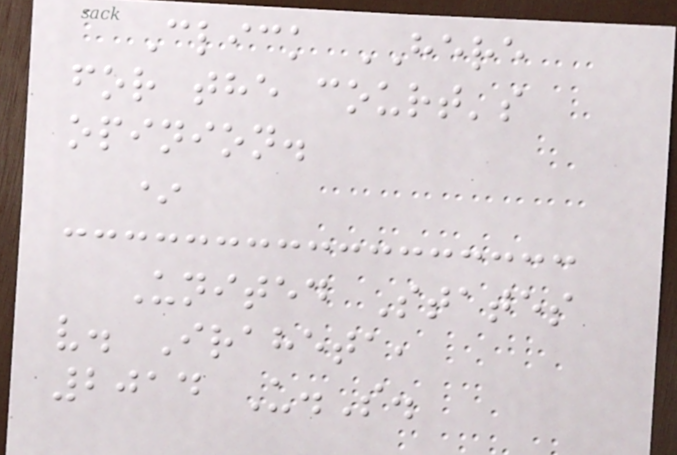Click HERE
for the court's
opinion.
*
United States
v. Iraheta,
2014 U.S.
